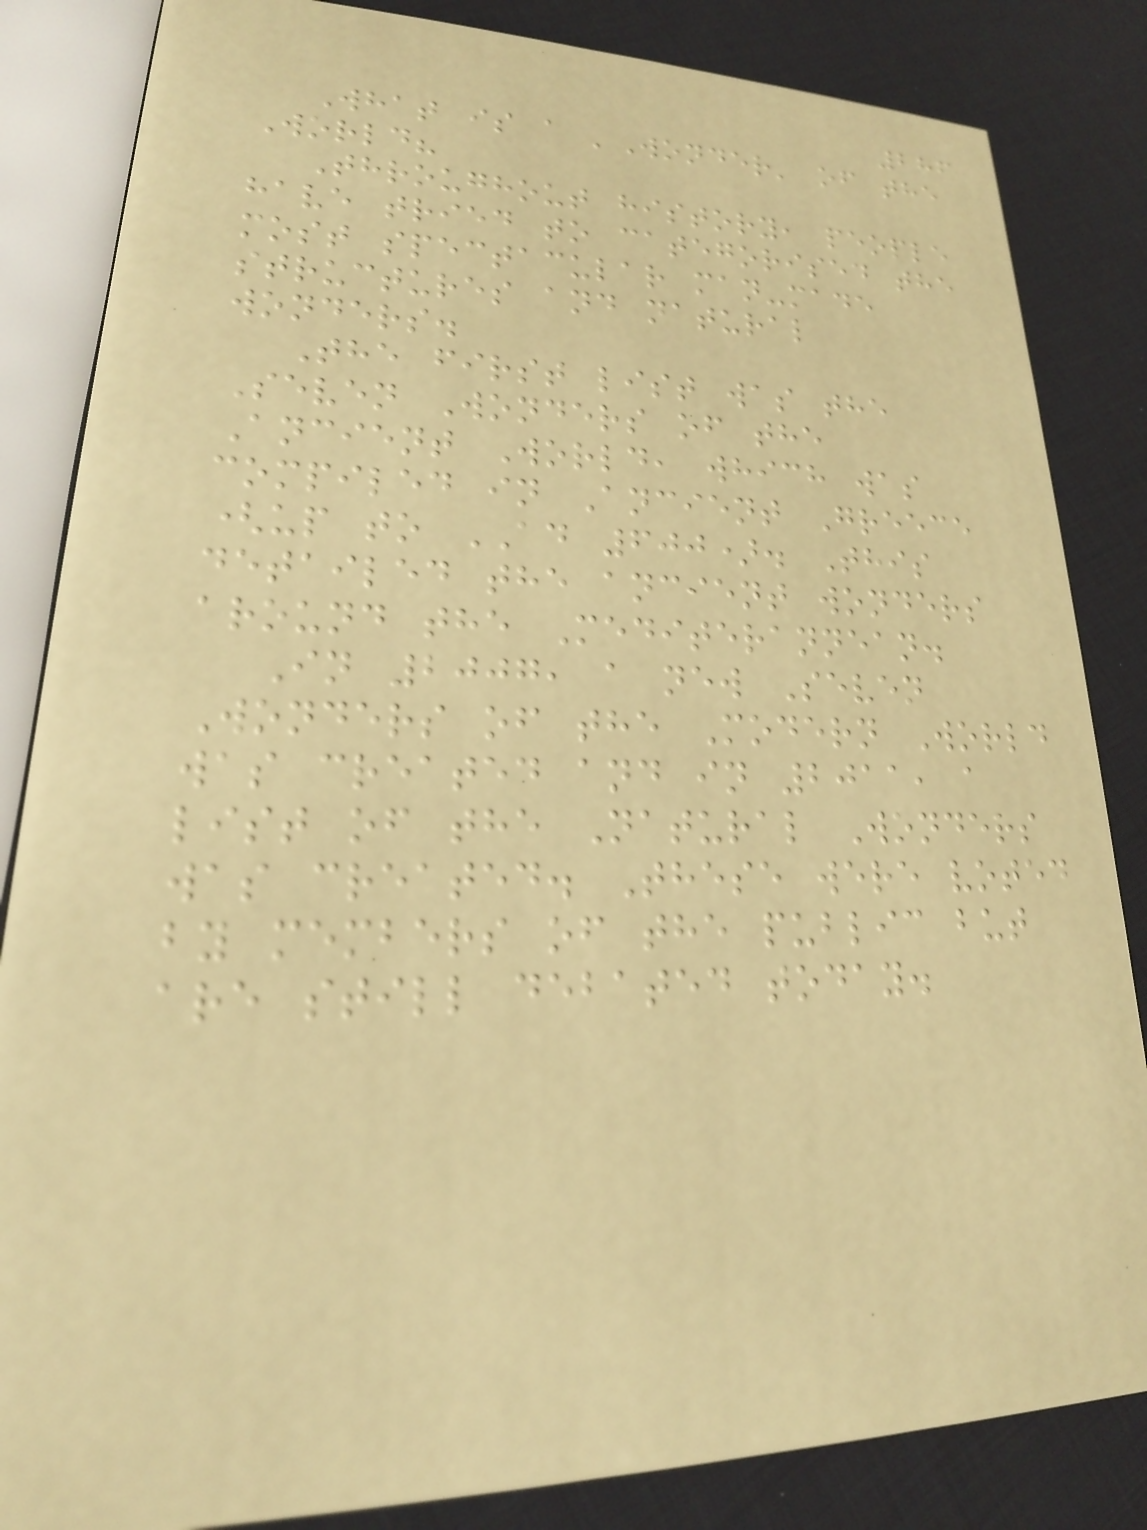286
What is a 'Wonder' of the
World?
Throughout history, people
have tried to categorised the
most spectacular man-made
structures and natural
wonders.
The first list was the
Seven Wonders of the
Ancient World, which was
compiled in Ancient Greece
(up to AD 600). This
detailed the ancient wonders
around the Mediterannean.
In 2007, a new Seven
Wonders of the Modern World
was created and in 2011, a
list of the Natural Wonders
was created. These were voted
by members of the public but
are still debated today.
